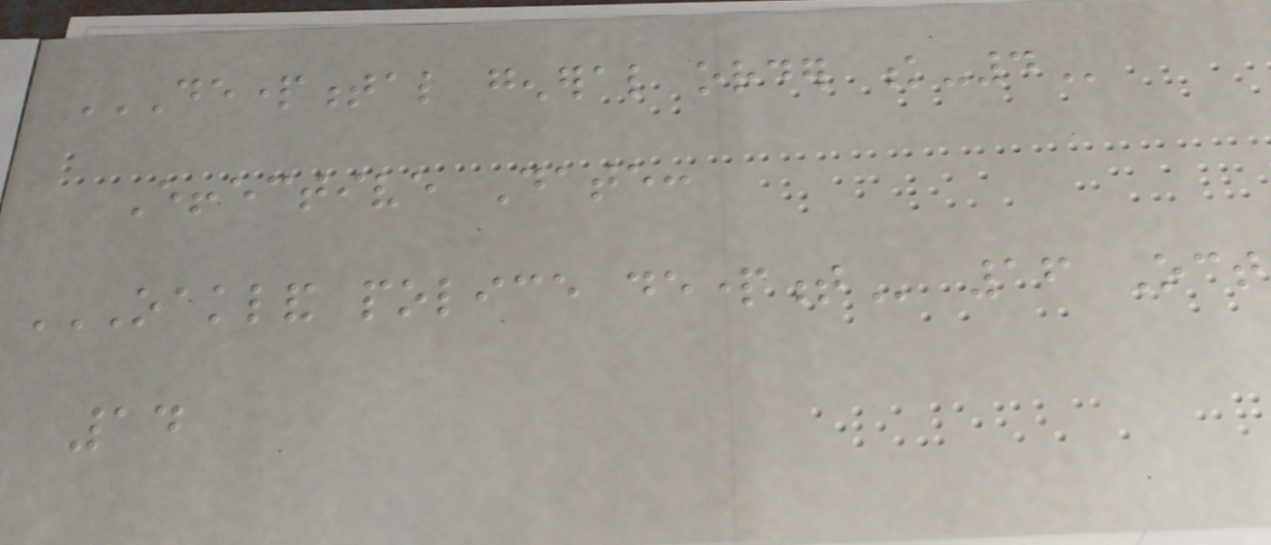DEPARTMENTAL GENERAL ORDER K-4
Effective Date:
OAKLAND POLICE DEPARTMENT 16 Oct
14
